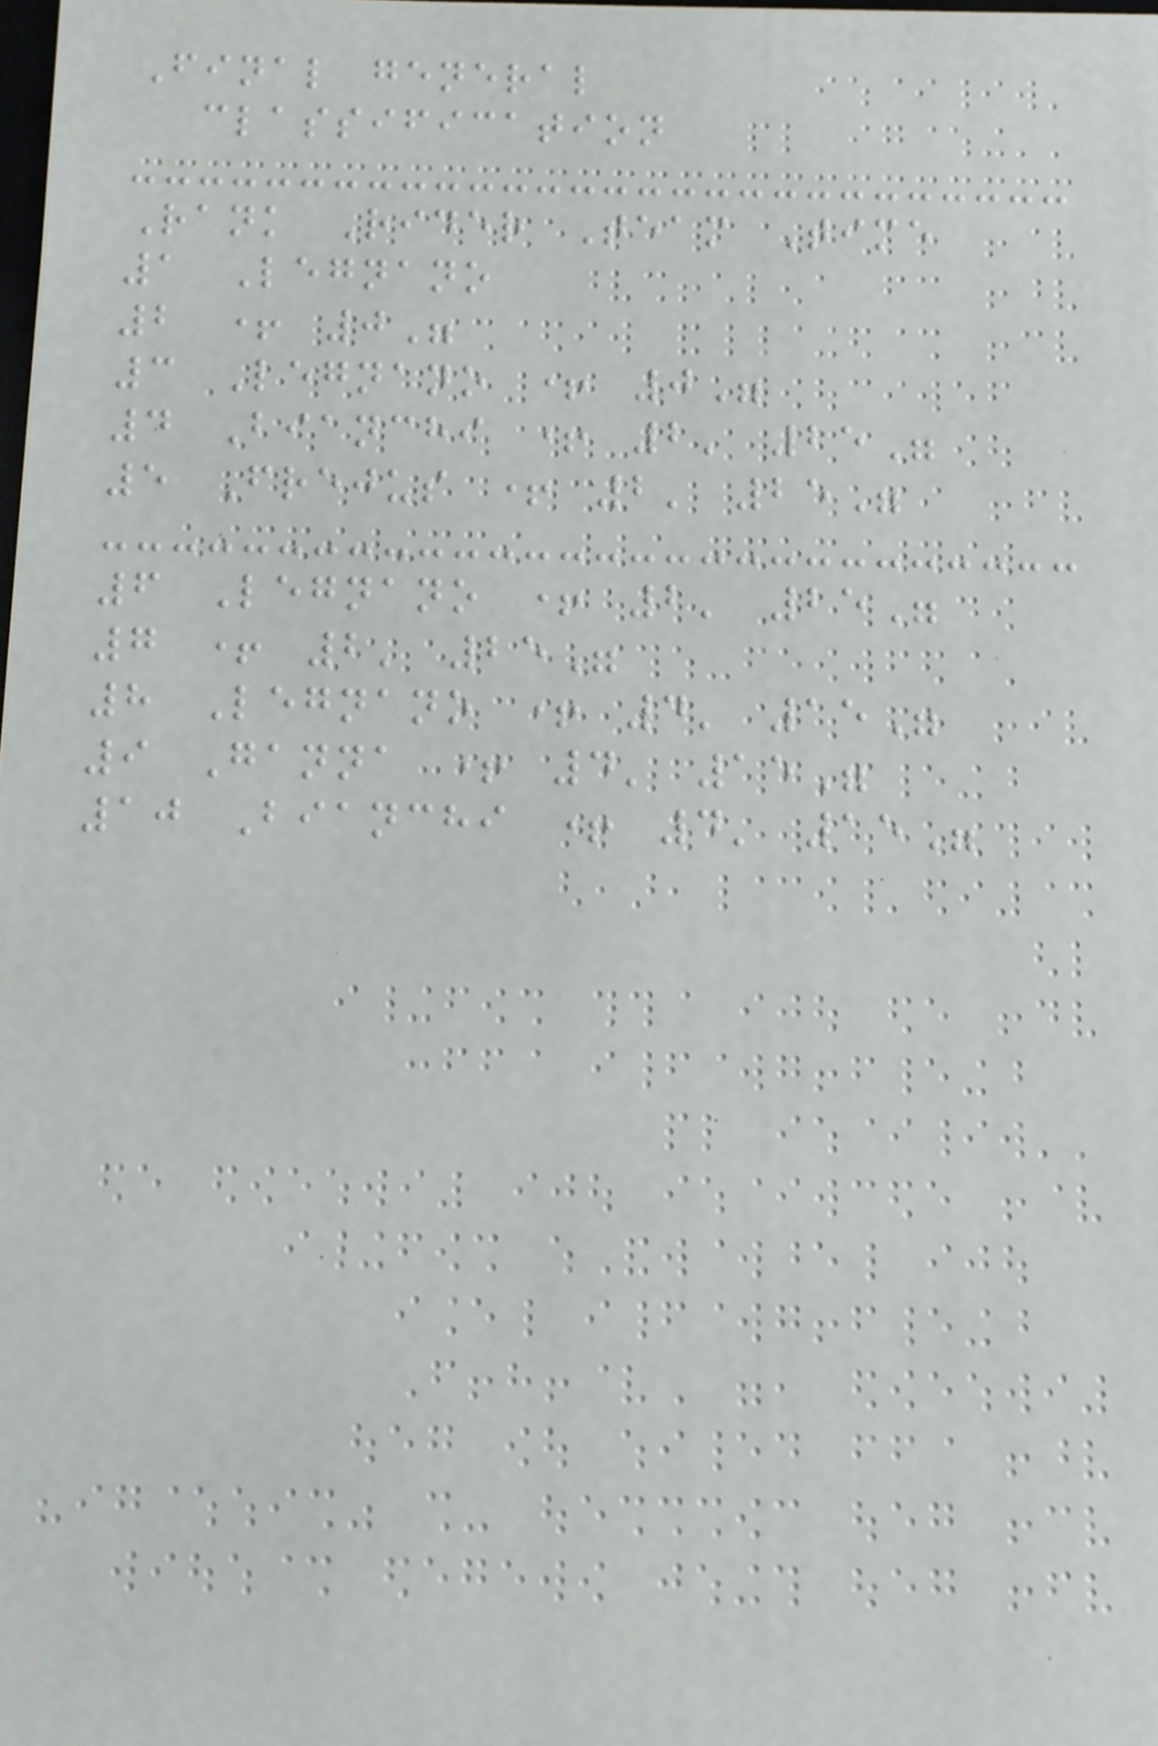Final general
classification
Rank Rider Team Time
1 Legnano
2 + 0"
3 Legnano + 0"
4 Bianchi + 2' 25"
5 Frejus + 2' 25"
6 Legnano + 2' 25"
7 + 2' 25"
8 Legnano + 4' 15"
9 Ganna + 4' 15"
10 Bianchi + 4' 15"
